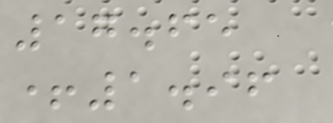17.65
+1.96
